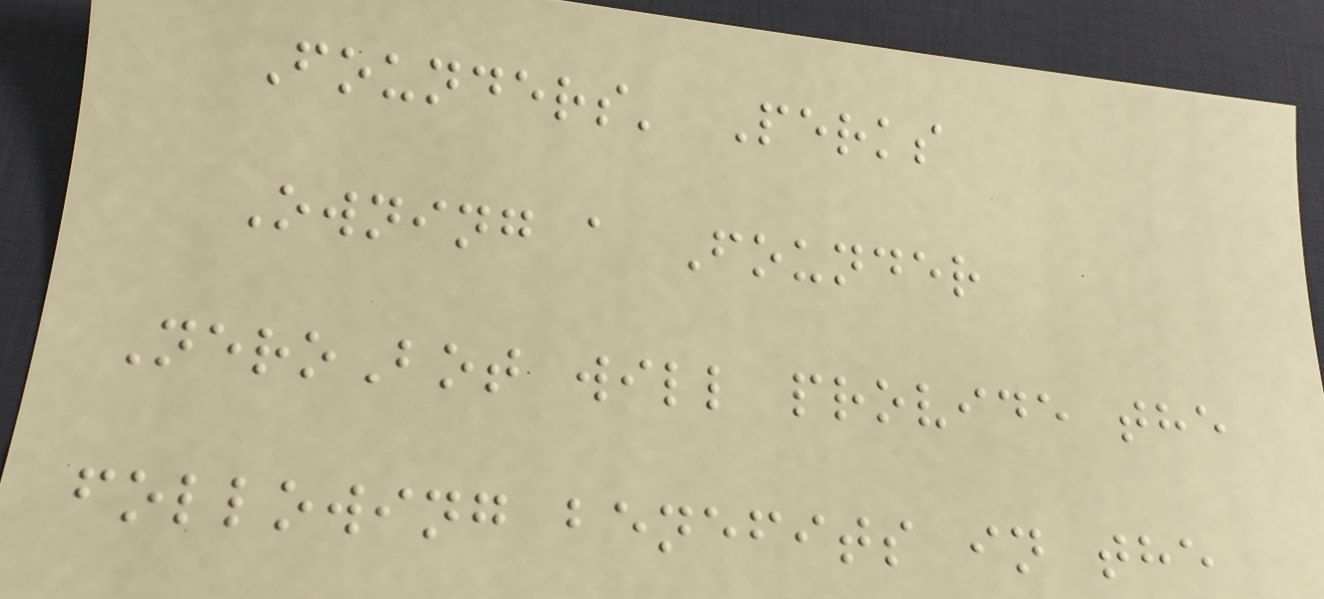Founders' Perks
Owning a Founder
NeroBot will provide the
following benefits in the
